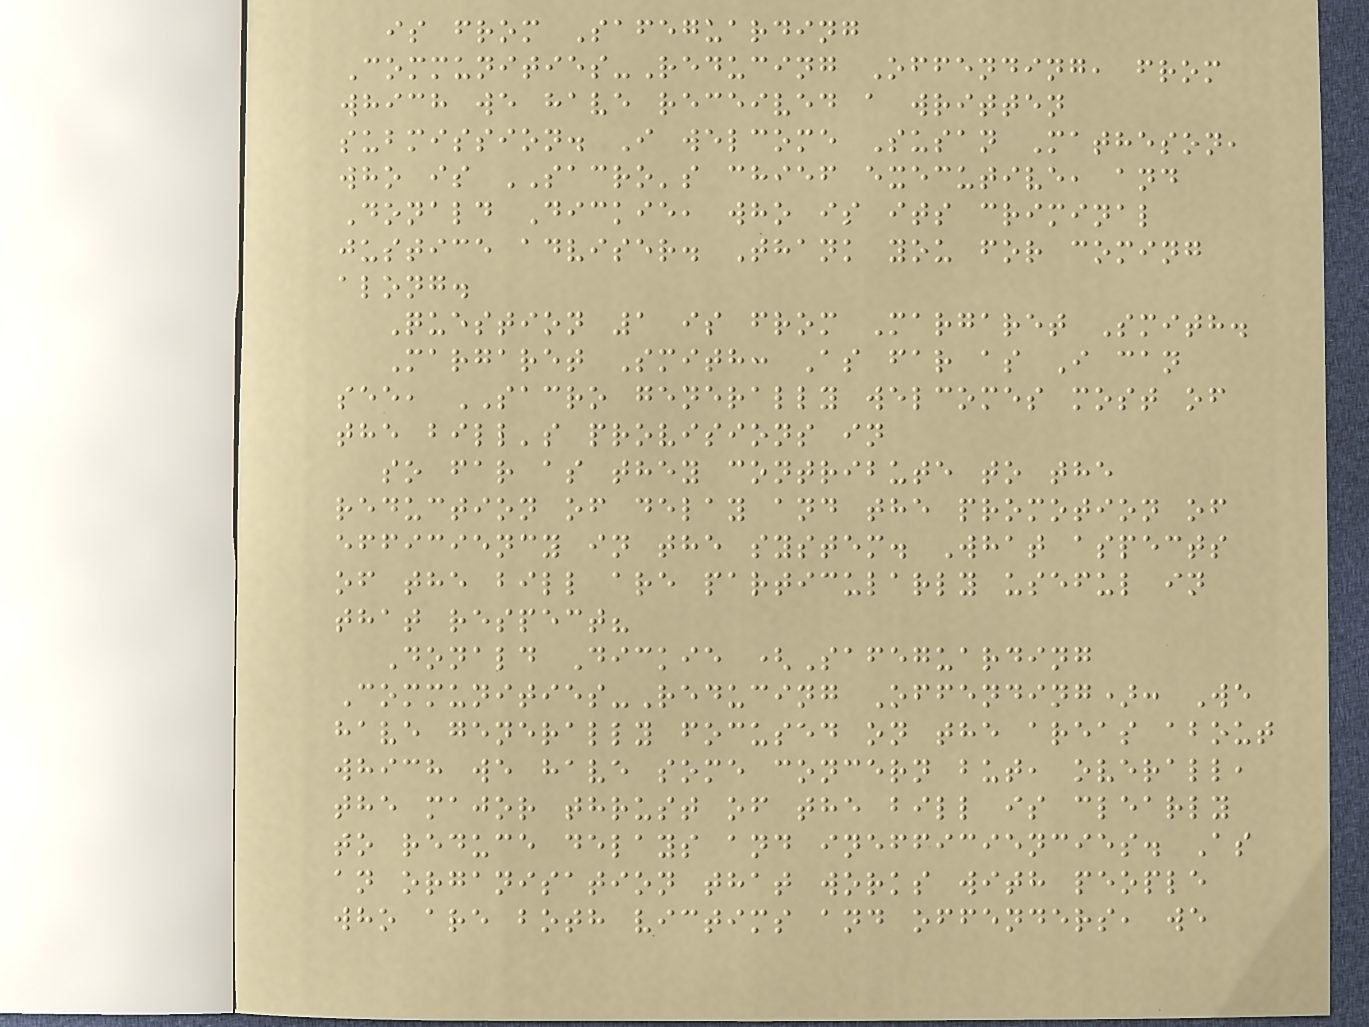is from Safeguarding
Communities-Reducing Offending, from
which we have received a written
submission. I welcome Susan Matheson,
who is SACRO's chief executive, and
Donald Dickie, who is its criminal
justice adviser. Thank you for coming
along.
Question 1 is from Margaret Smith.
Margaret Smith: As far as I can
see, SACRO generally welcomes most of
the bill's provisions in
so far as they contribute to the
reduction of delay and the promotion of
efficiency in the system. What aspects
of the bill are particularly useful in
that respect?
Donald Dickie (Safeguarding
Communities-Reducing Offending): We
have generally focused on the areas about
which we have some concern but, overall,
the major thrust of the bill is clearly
to reduce delays and inefficiencies. As
an organisation that works with people
who are both victims and offenders, we
